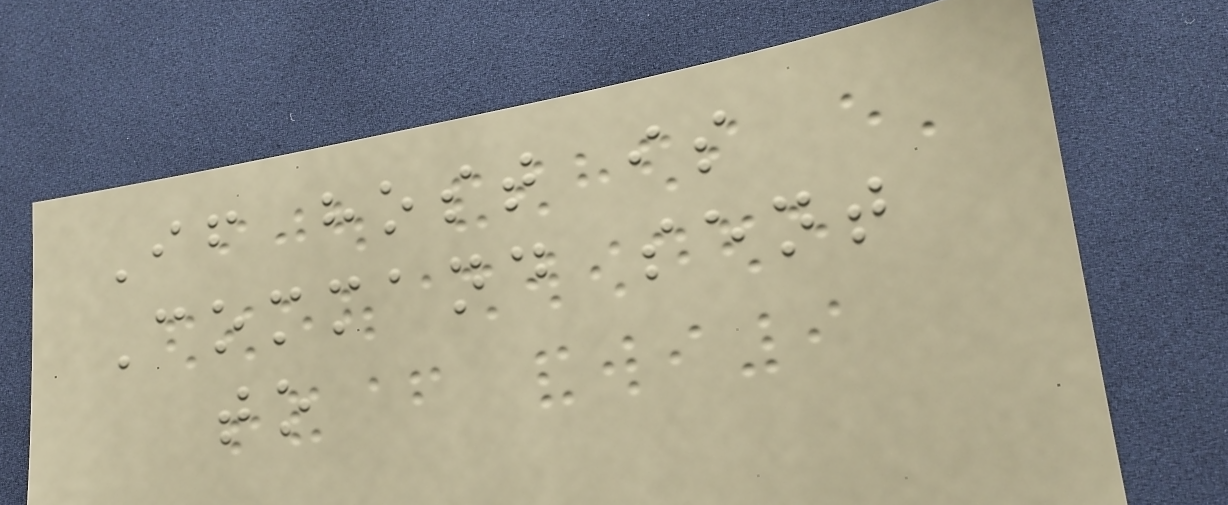If host is
Command sent
to
